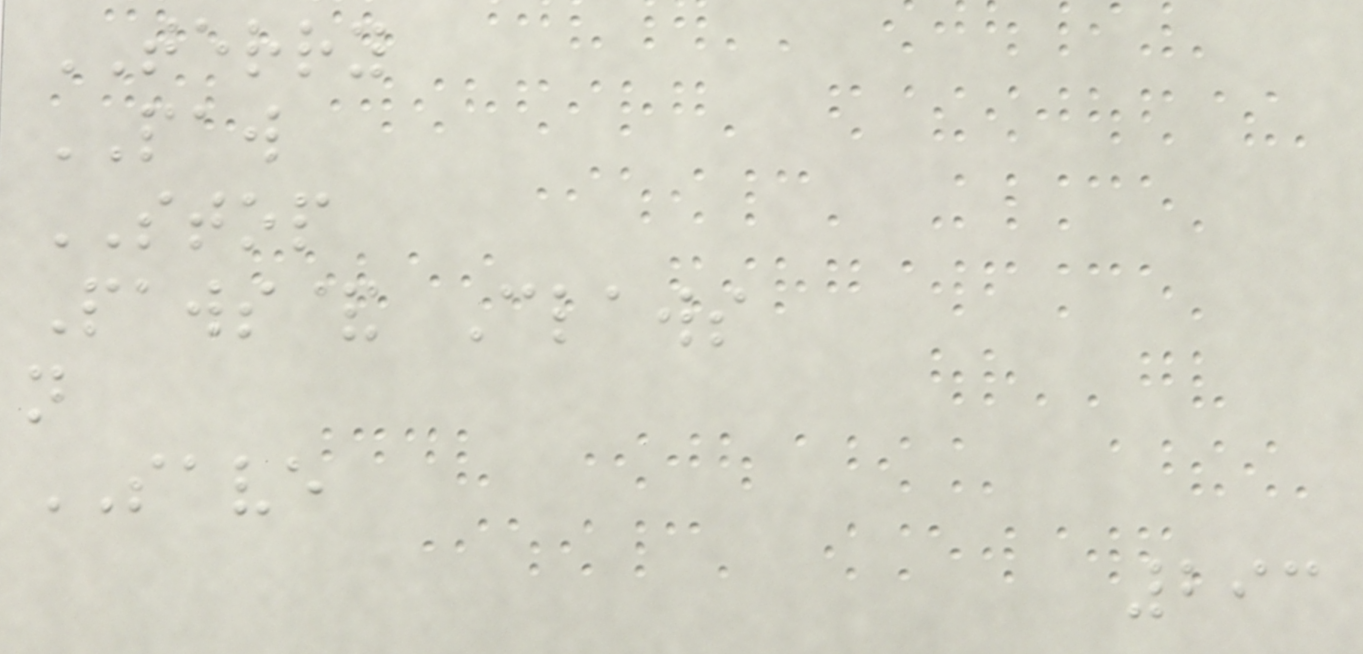TERRY
PAW
STOP
Paws& Claws
n
SAVE
293
